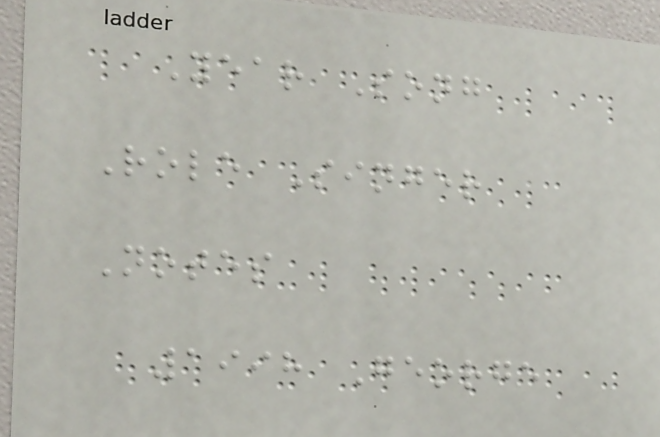Year Song
Role Singer
Notes
1998 George
